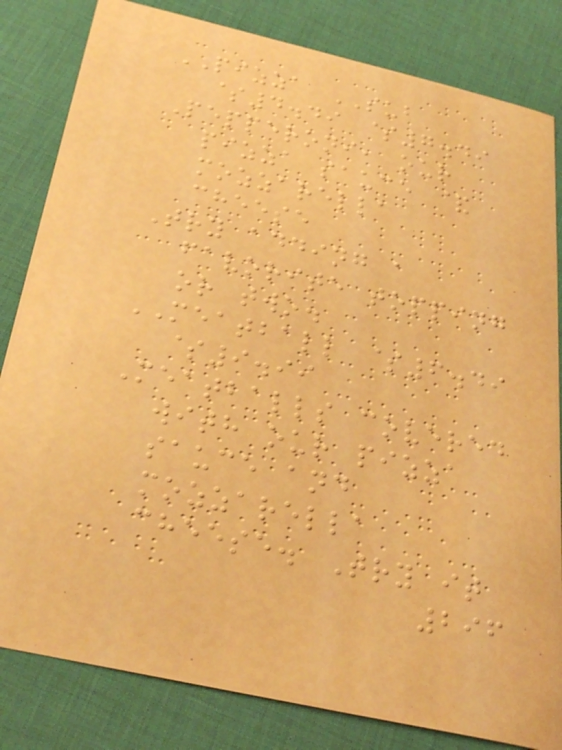PIZZA SUB
$4.49 $7.49
Pepperoni, our
pizza sauce &
mozzarella
cheese
Try adding a
favorite topping
or two.
MEATBALL $6.49
$9.99
Meatballs covered
with our pizza
sauce and
mozzarella
cheese. Try it
296
